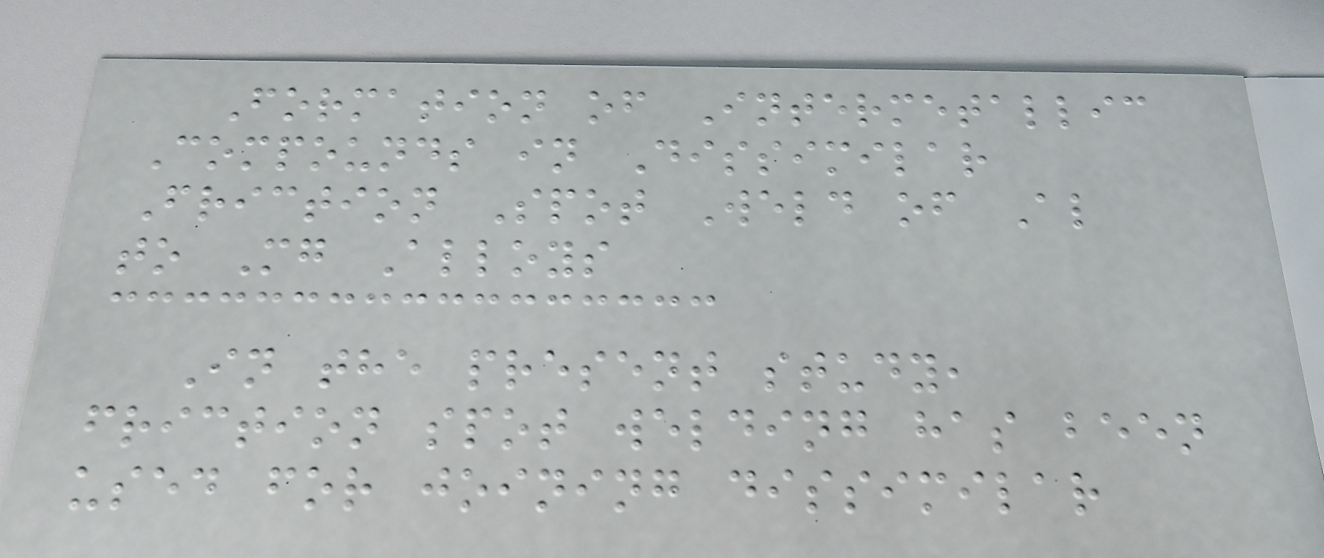Formation of Intermetallic
Compounds in Dissimilar
Friction Spot Weld of Al
to Mg Alloys
In the present study,
friction spot welding has been
used for joining dissimilar
